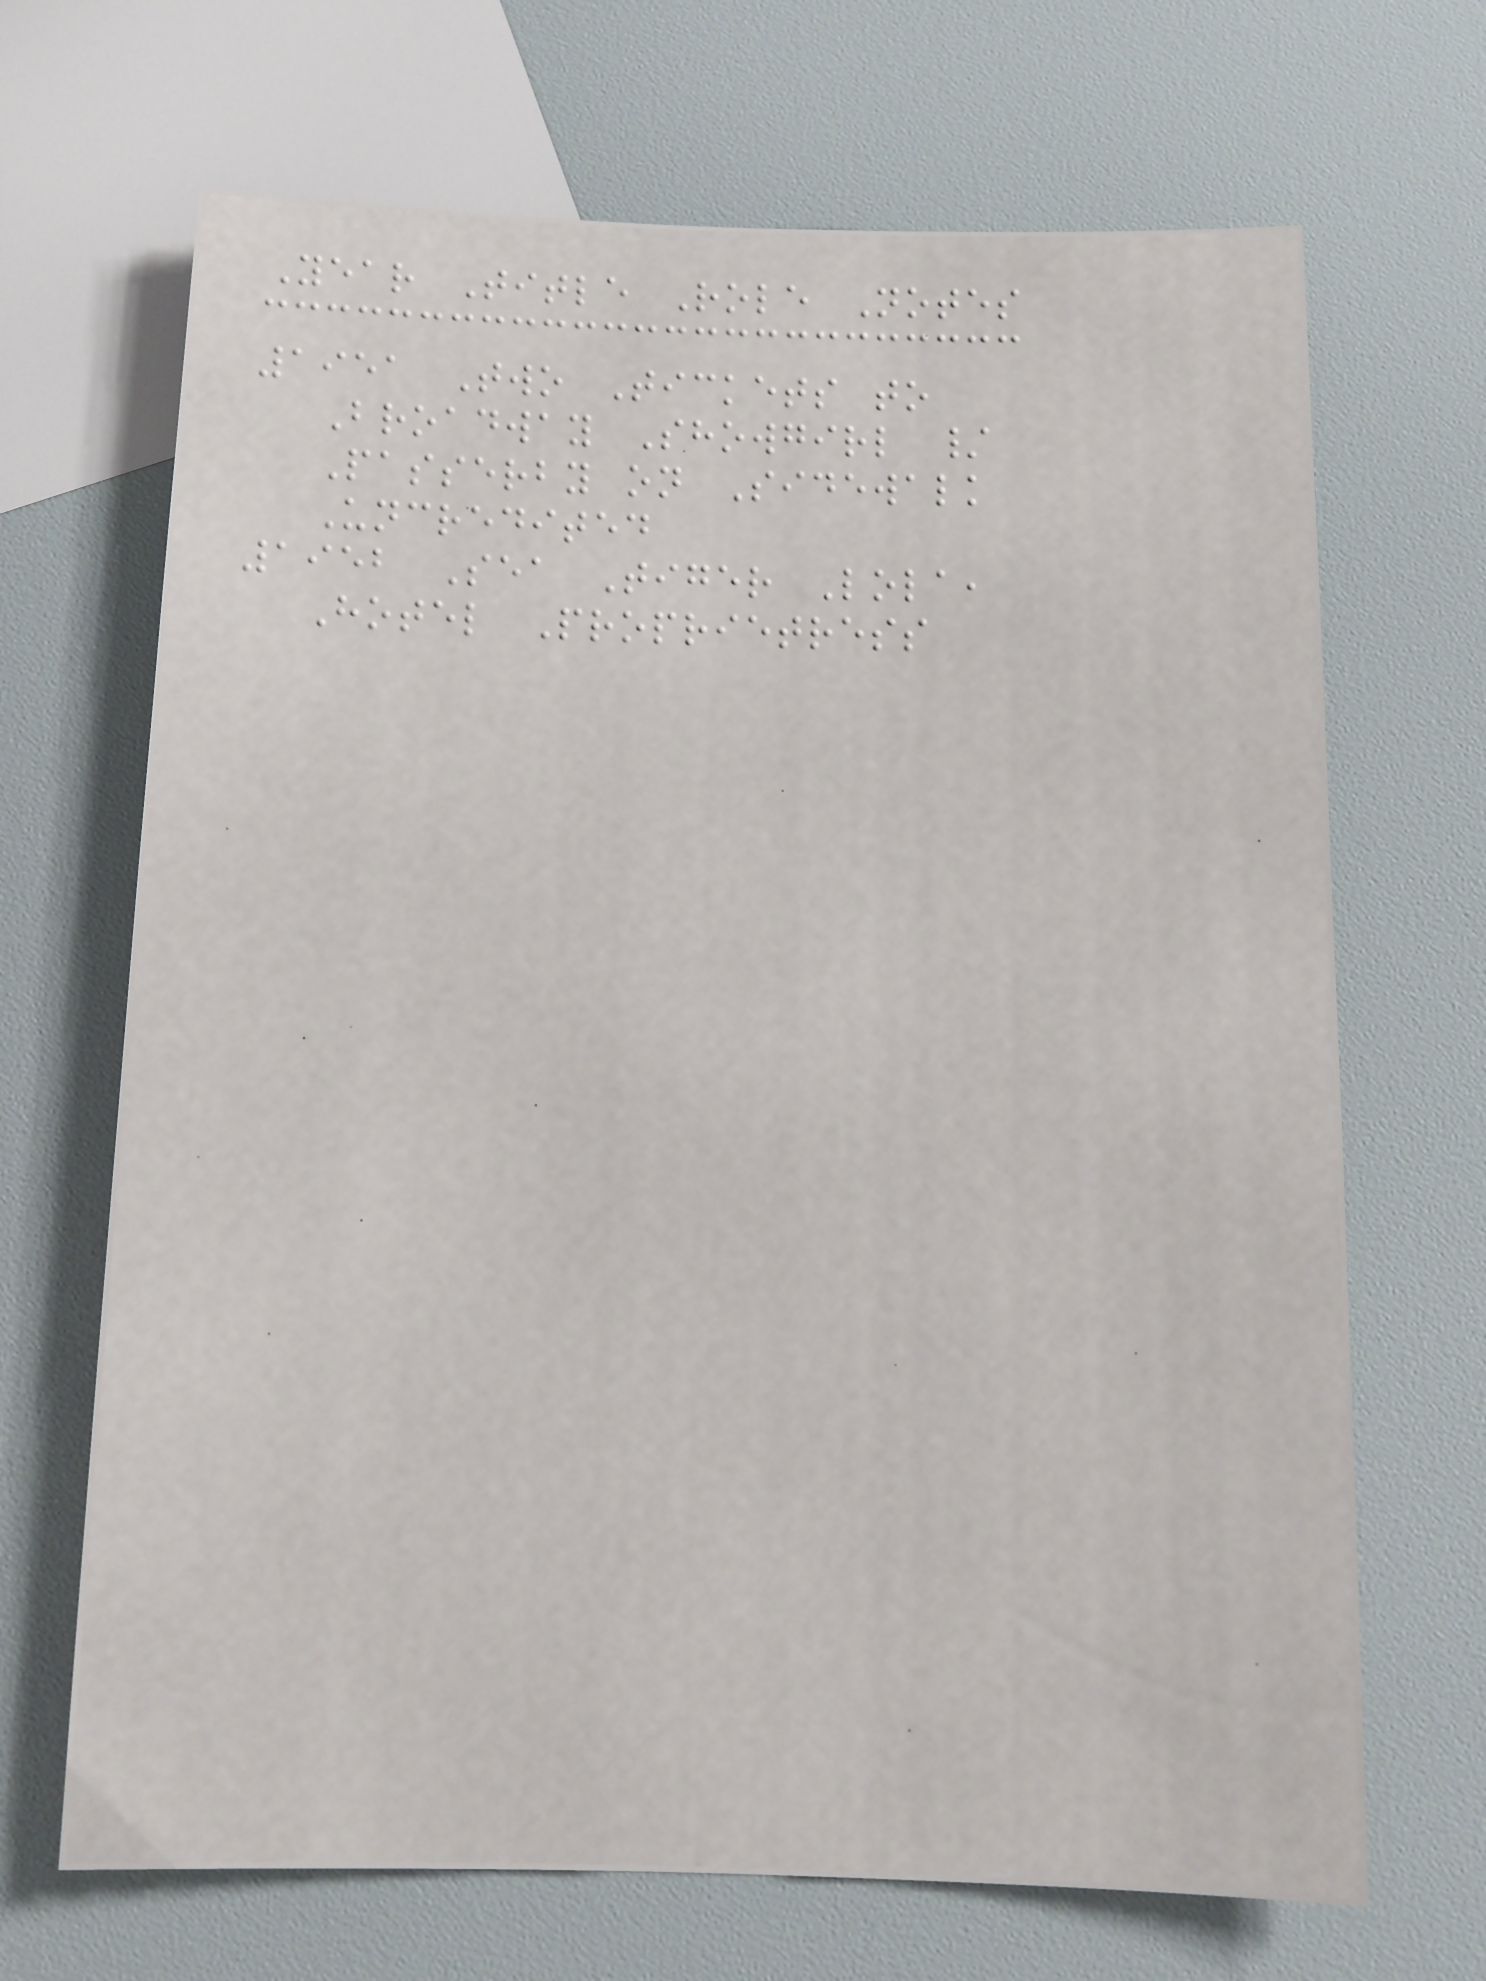Year Title Role Notes
1951 Two Tickets to
Broadway Showgirl /
Passerby on Sidewalk
Uncredited
1952 Sea Tiger Lola,
Hotel Proprietress
